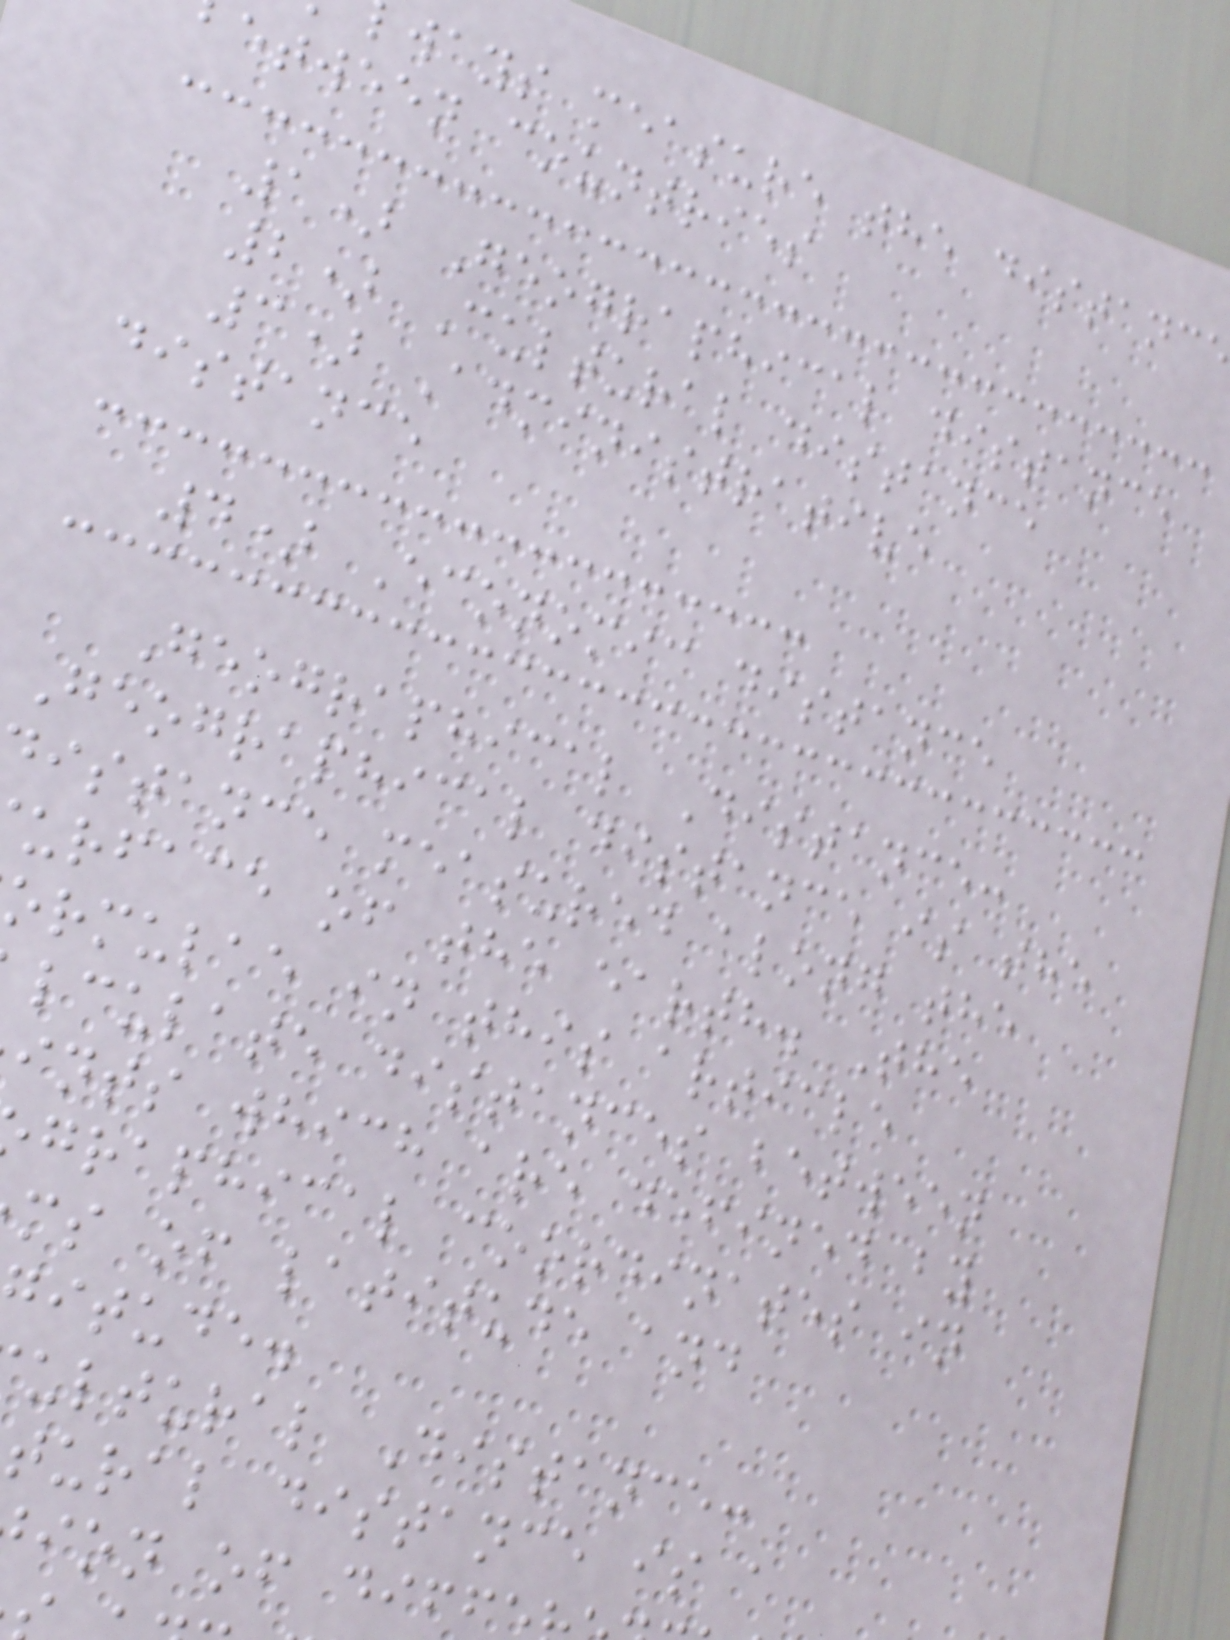ways measure the distanc
etween countries
1) Geographical distance
2) Cultural distance
3) Administrative
distance
4) Economic distance
Geographical Distance:
Geographical distance is the
istance measured along the
urface of the earth. The
ormulae in this article
lculate distances between
ints which are defined by
graphical coordinates in
ms of latitude and
itude.
ultural Distance:
tural distance is a
ion of diff
